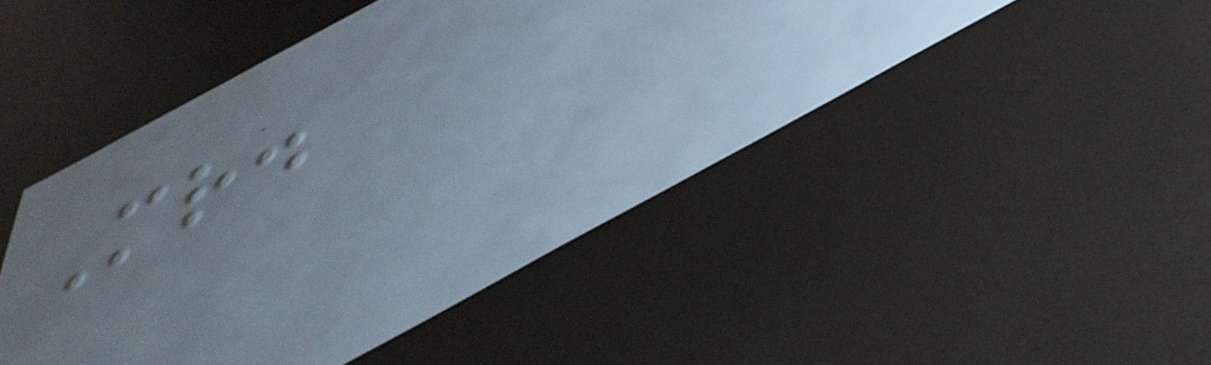Mr.
